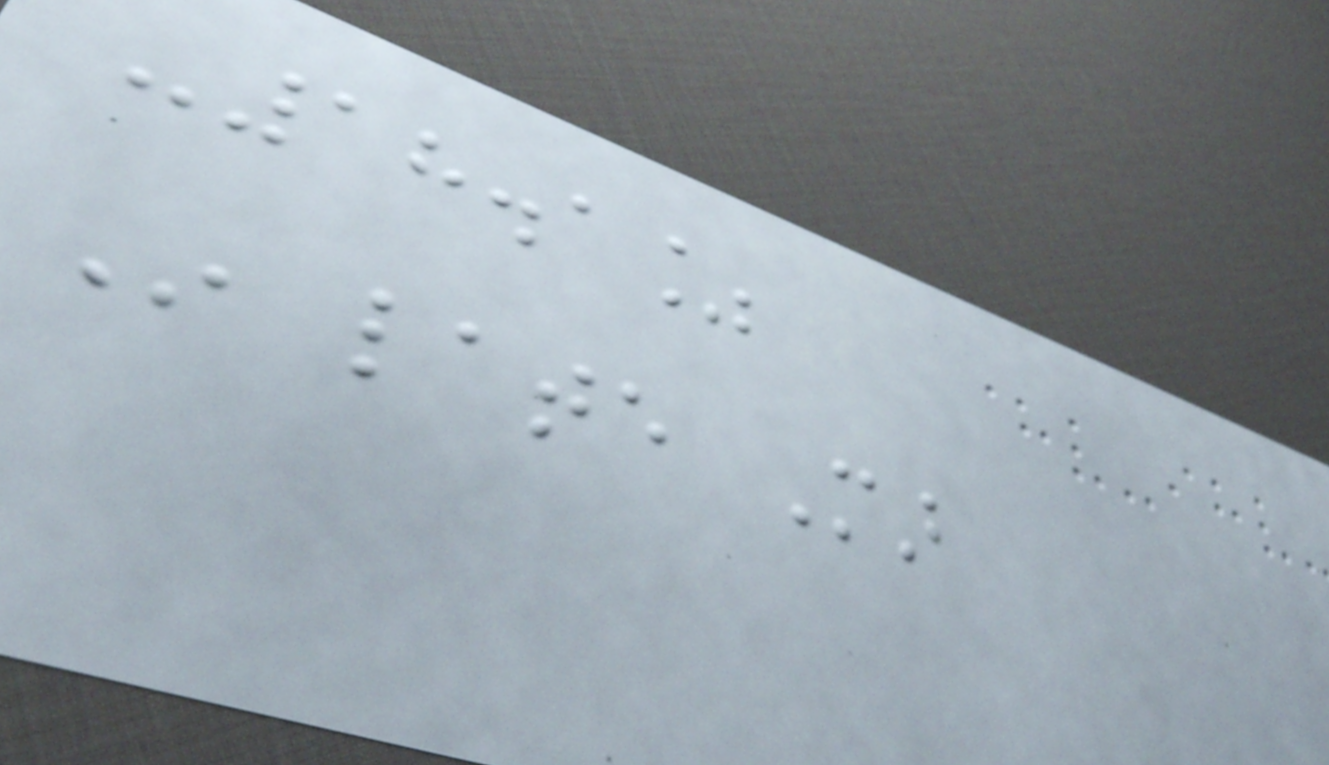-18.1%
In late Mar
